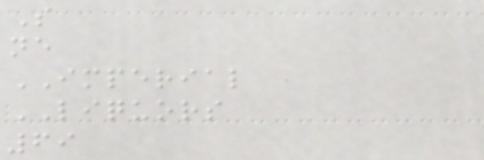S
ne
IMPERIAL
LIQUORS
69
